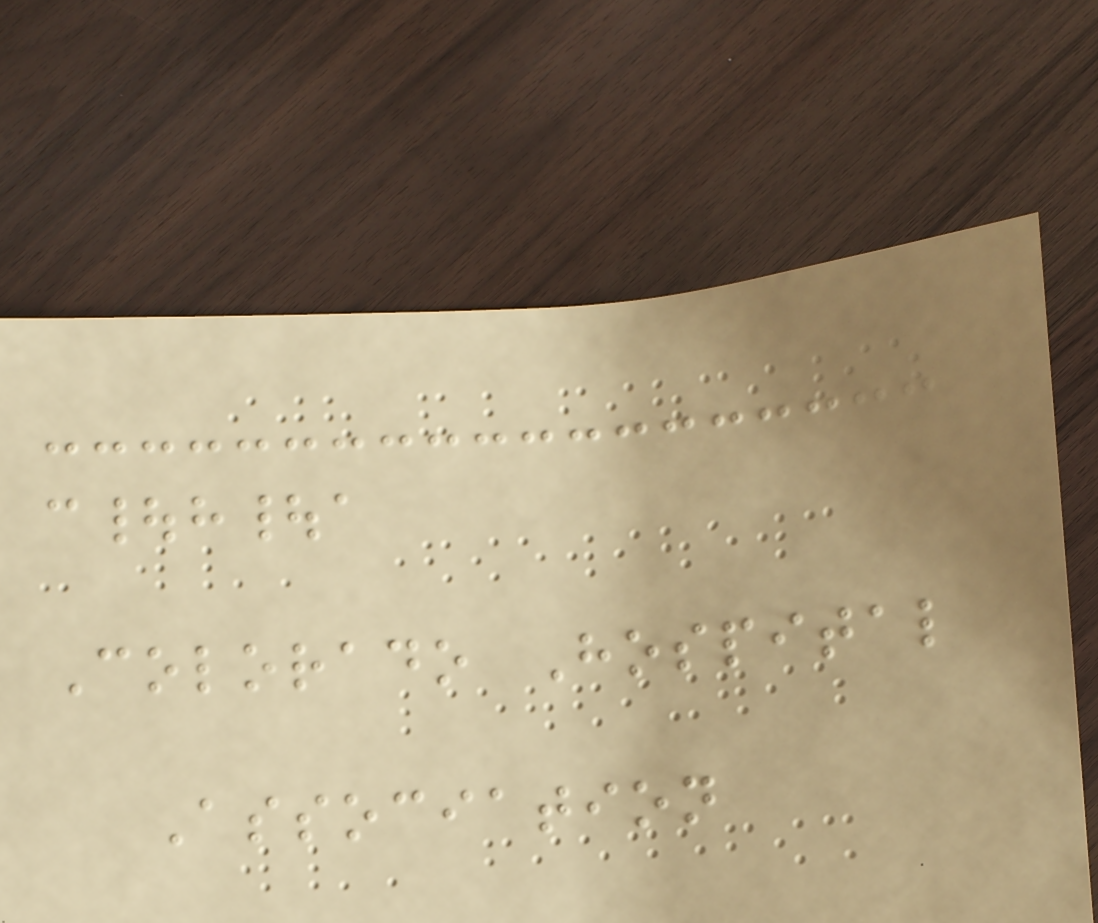c|h|a
Colorado Hospital
Association
